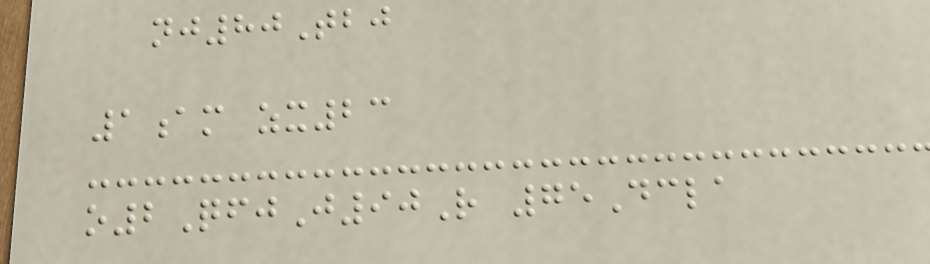nj80Tbj
1am zx23
o2QfjJ90R 75Dcla
